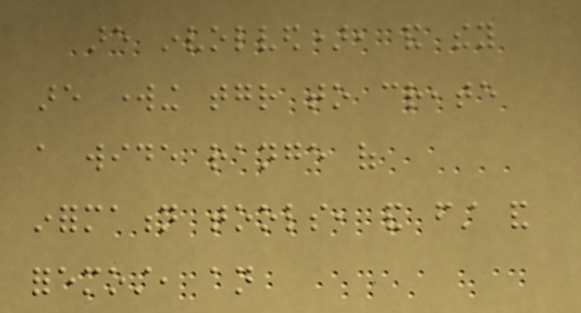are involved), and they
are working together to create
a wide range of
information tools, and first and
foremost, an
